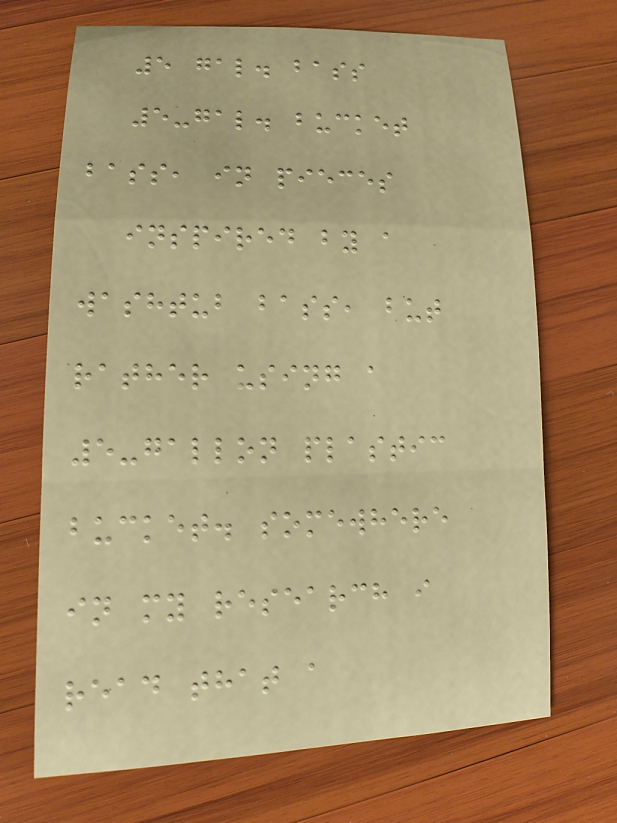5 gal. bass
5-gal. bucket
bass, in pieces
inspired by a
washtub bass, but
rather using a
5-gallon plastic
bucket. somewhere
in my research i
read that a
